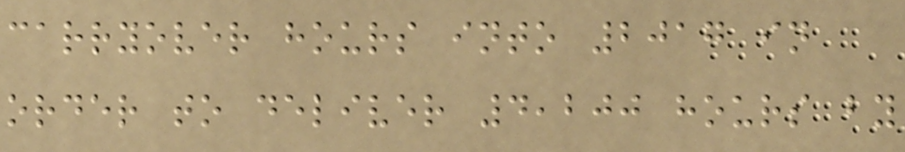carryover hours into 2017 in
order to deliver 4,200 hours by
